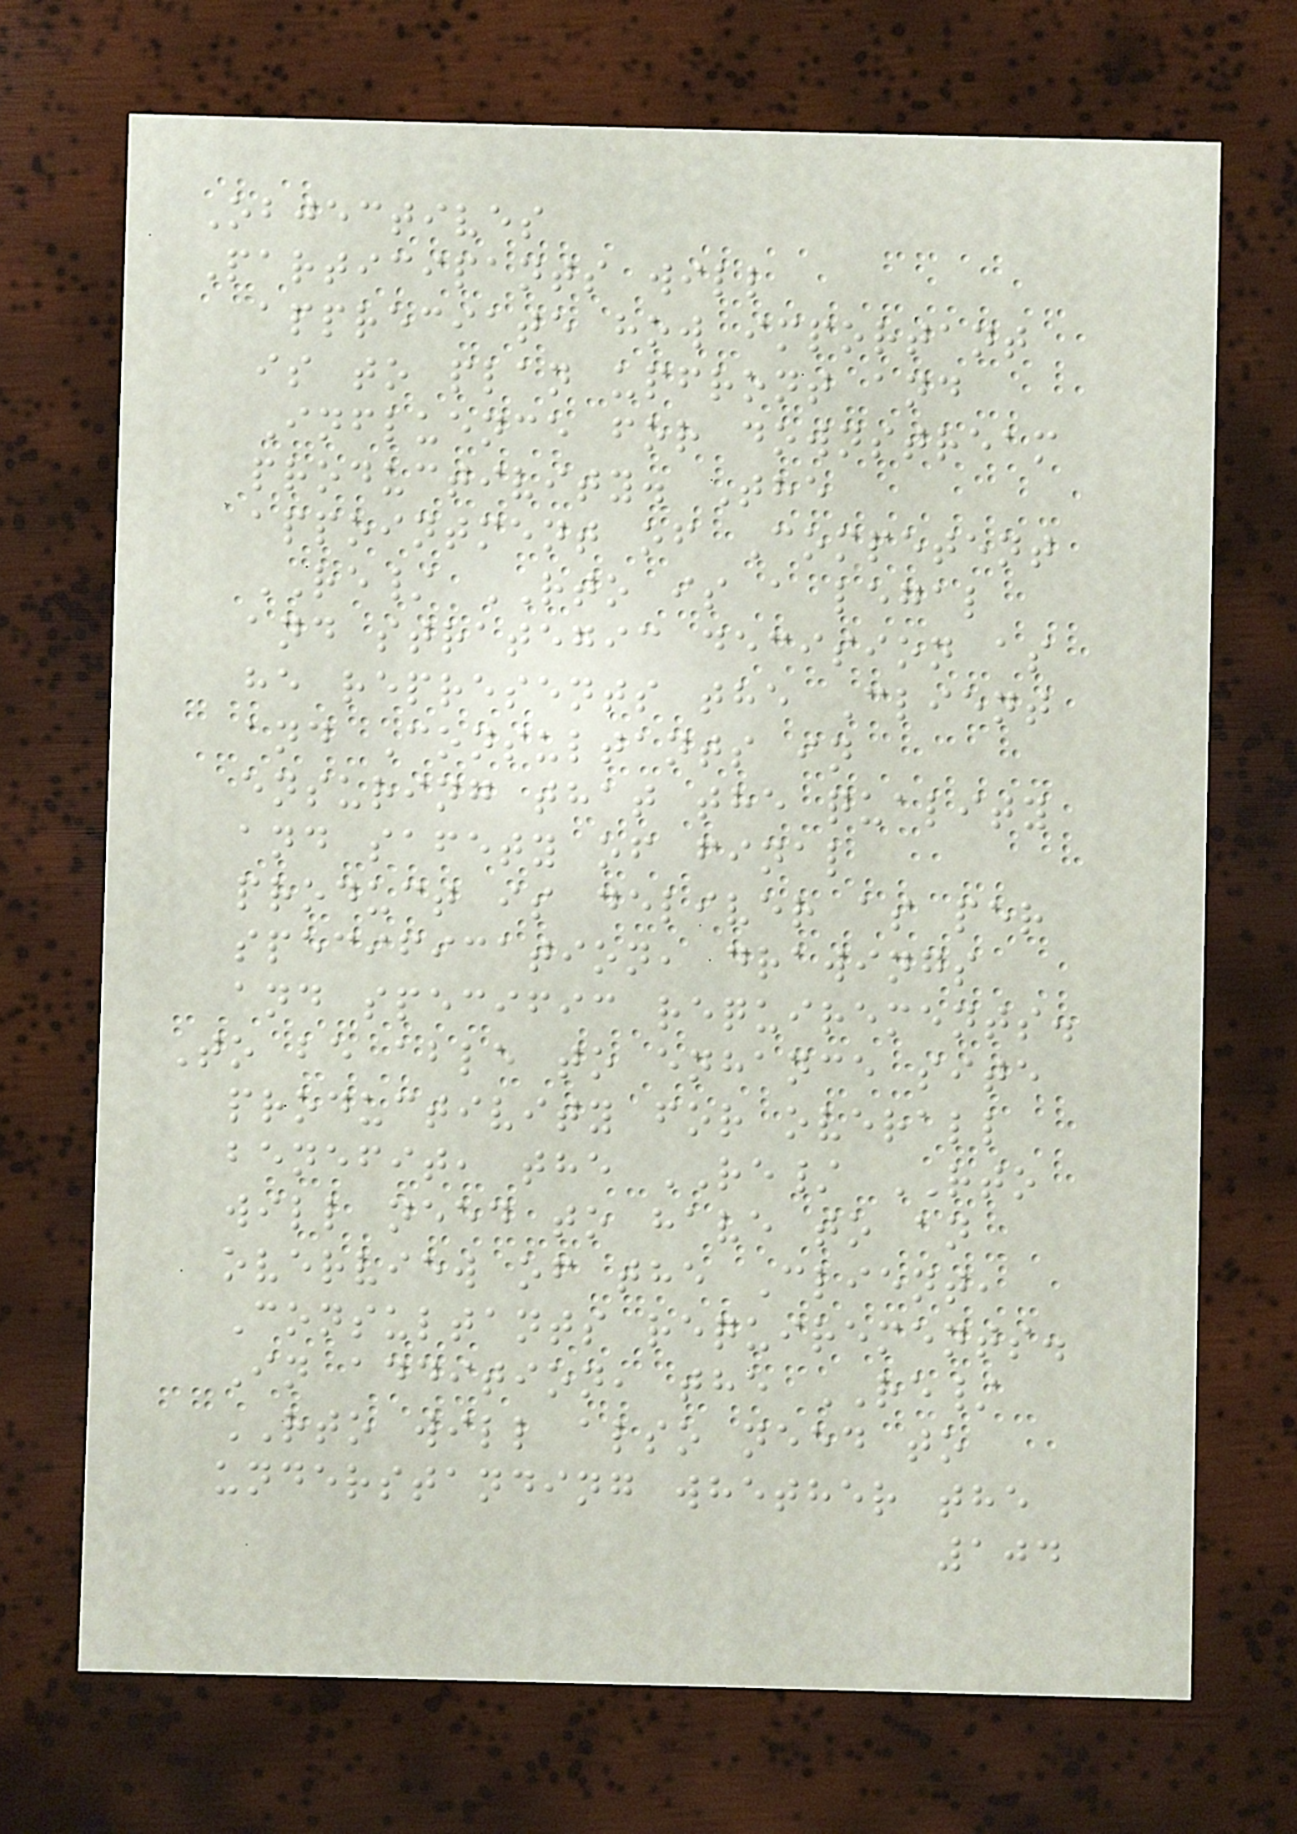Objectives
Participants will
appreciate how important
is to plan upfront and
Influence for downstream
productivity. The
appointment of Competent
RE/ RTO is a legal
and strategic decision as
he represents the Client
and Consultants in
ensuring that the quality
and safety of final
product is deliver as per
specification, drawings
and specific requirements.
To be able to enhance site
productivity for overall
benefit, the RE/ RTO
will need to have to an
overview of the Client,
Consultants requirements.
In addition, the RE/
RTO will also need to
understanding whether the
104
